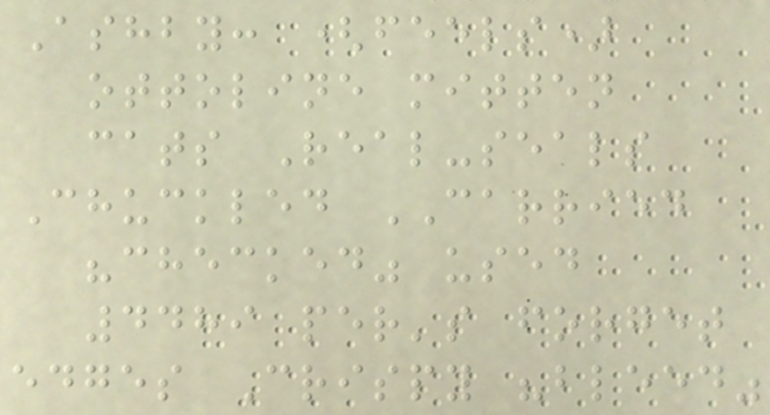Ashby: (feels)
ottoline mitten
cats Real-seals
Chuckled CARRIED
"checked" used
4489 per's forget
edges Crispy "bleed"
